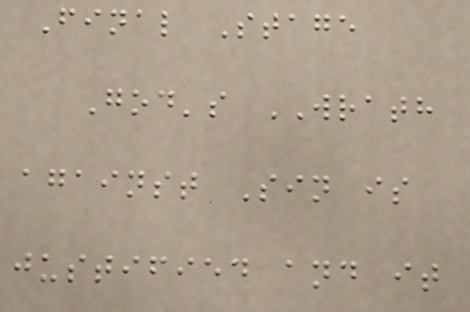Final Stage
God's WRATH
against Sin is
justified and it
